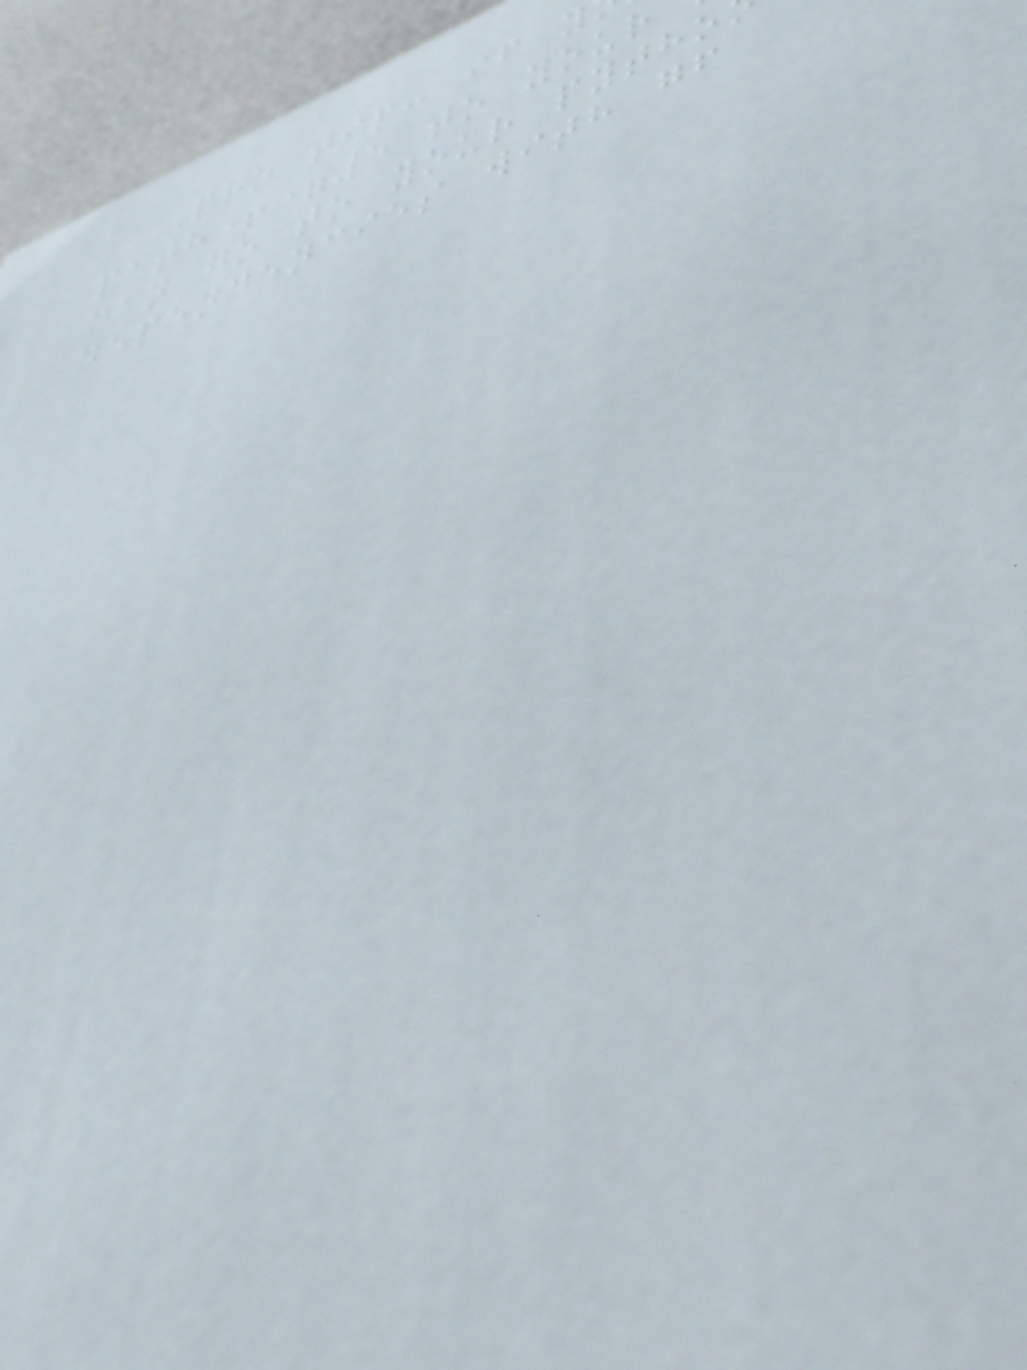Pro tip: if y
path+=5 to your
can go to your pytho
dependencies with gf
